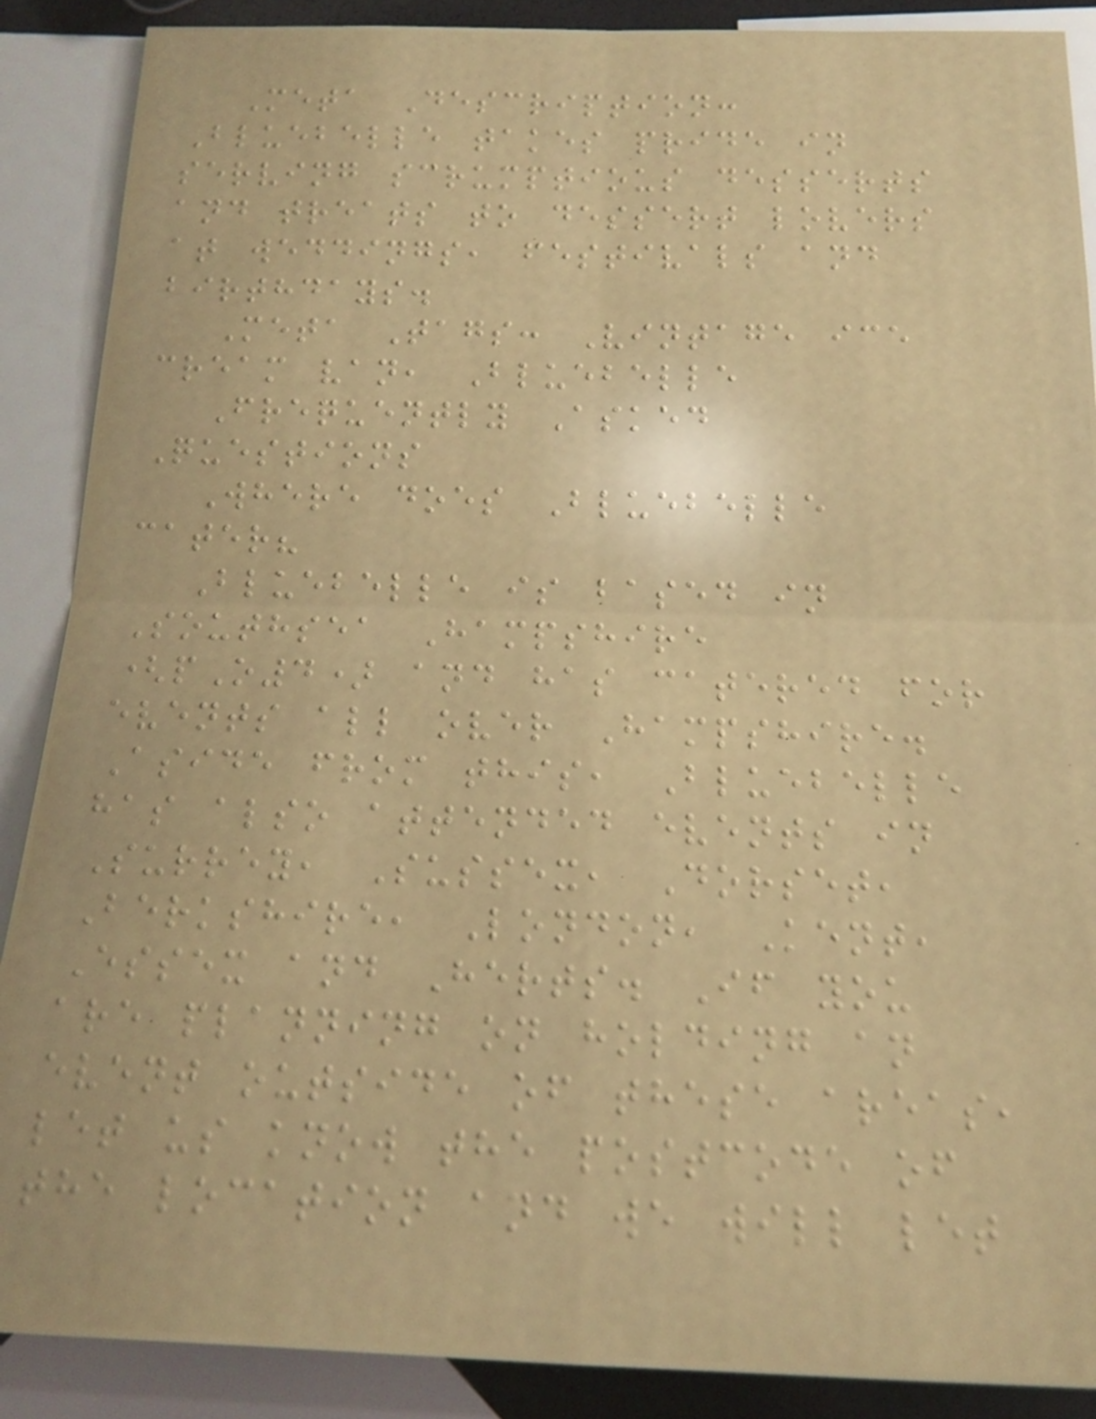Meta Description:
Bluebelle takes pride in
serving scrumptious desserts
and treats to dessert lovers
at weddings, festivals and
birthdays.
Meta Tags: Vintage ice
cream van, Bluebelle
Frequently Asked
Questions
Where does Bluebelle
cater?
Bluebelle is based in
Southsea Hampshire
(pO4) and has catered for
events all over Hampshire.
Aside from this, Bluebelle
has also attended events in
Surrey, Sussex, Dorset,
Berkshire, London, Kent,
Essex and Herts. If you
are planning on holding an
event outside of these areas,
let us know the postcode of
the location and we will let
